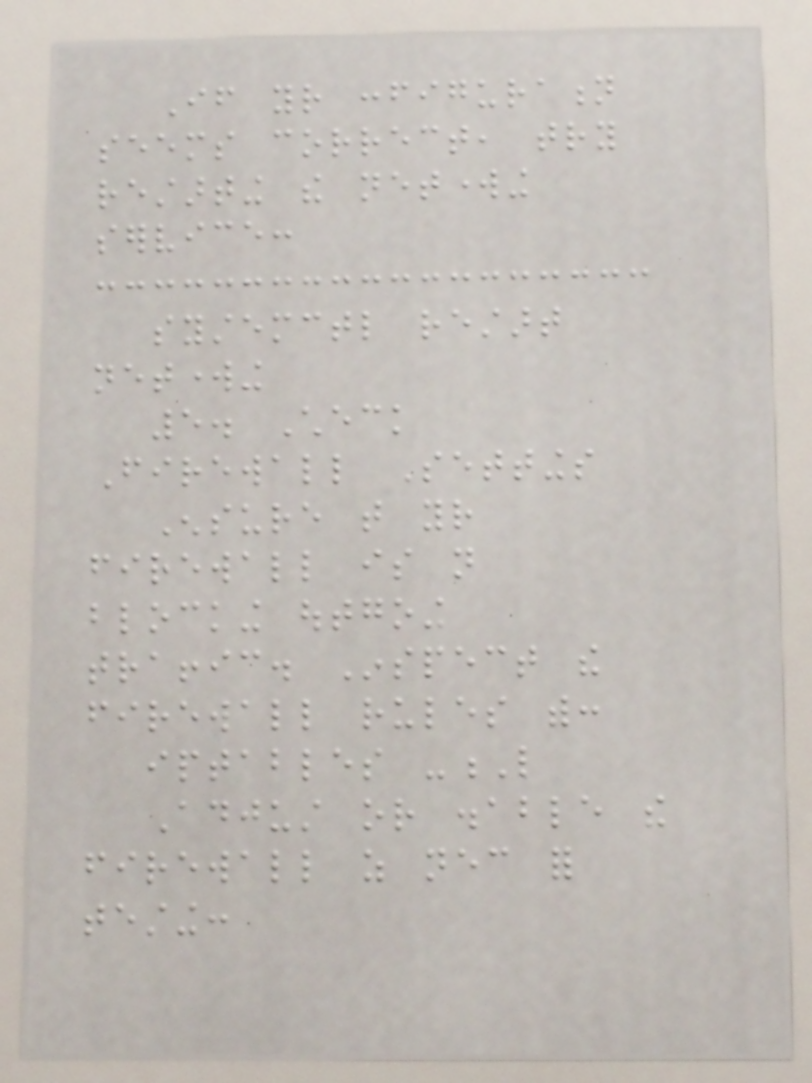If your configuration
seems correct, try
restarting the networking
service:
systemctl restart
networking
5. Check
Firewall Settings
Ensure that your
firewall is not
blocking outgoing
traffic. Inspect the
firewall rules with:
iptables -L
Adjust or disable the
firewall as necessary for
testing:
